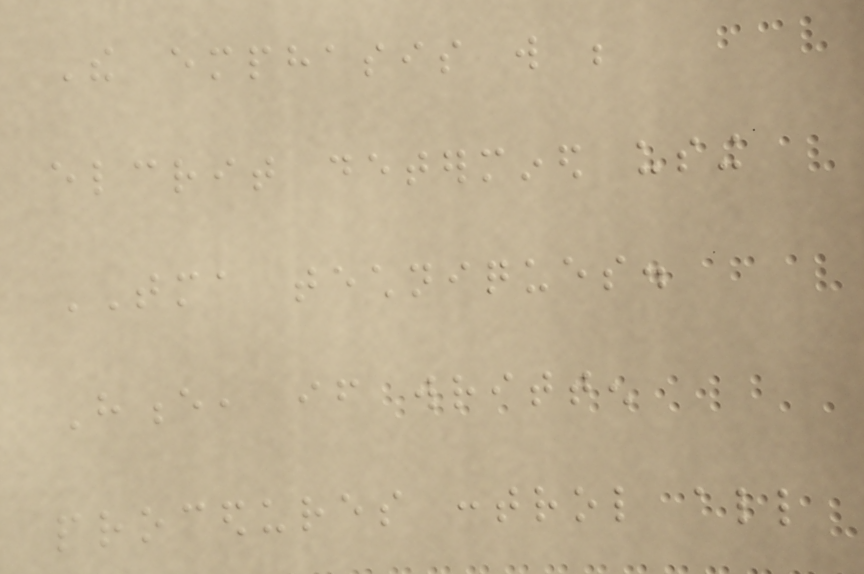The emphasis will be
elcrit determined using
TMA techniques.
Hence, if written
procedures control all
